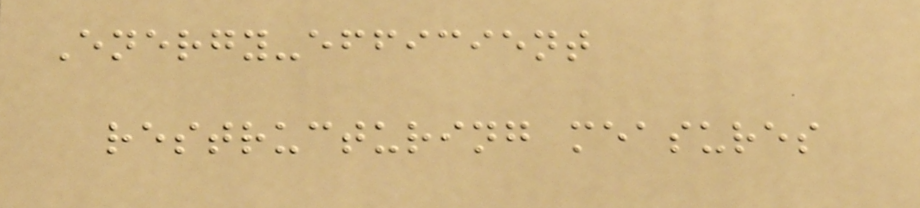Energy-efficient
restructuring measures
